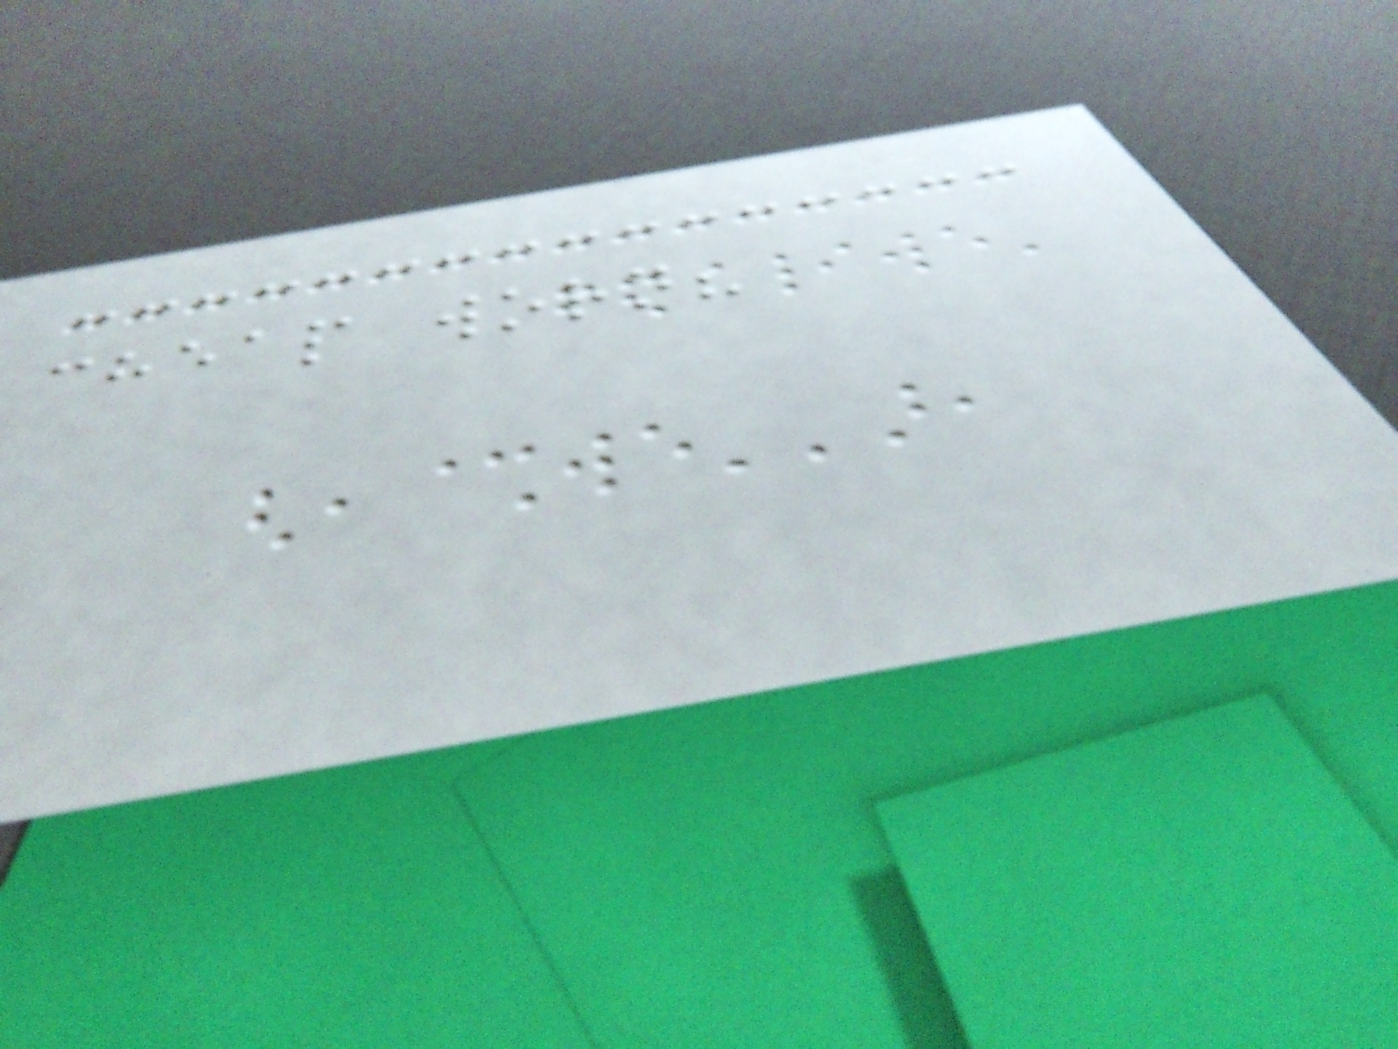cheap worn?
